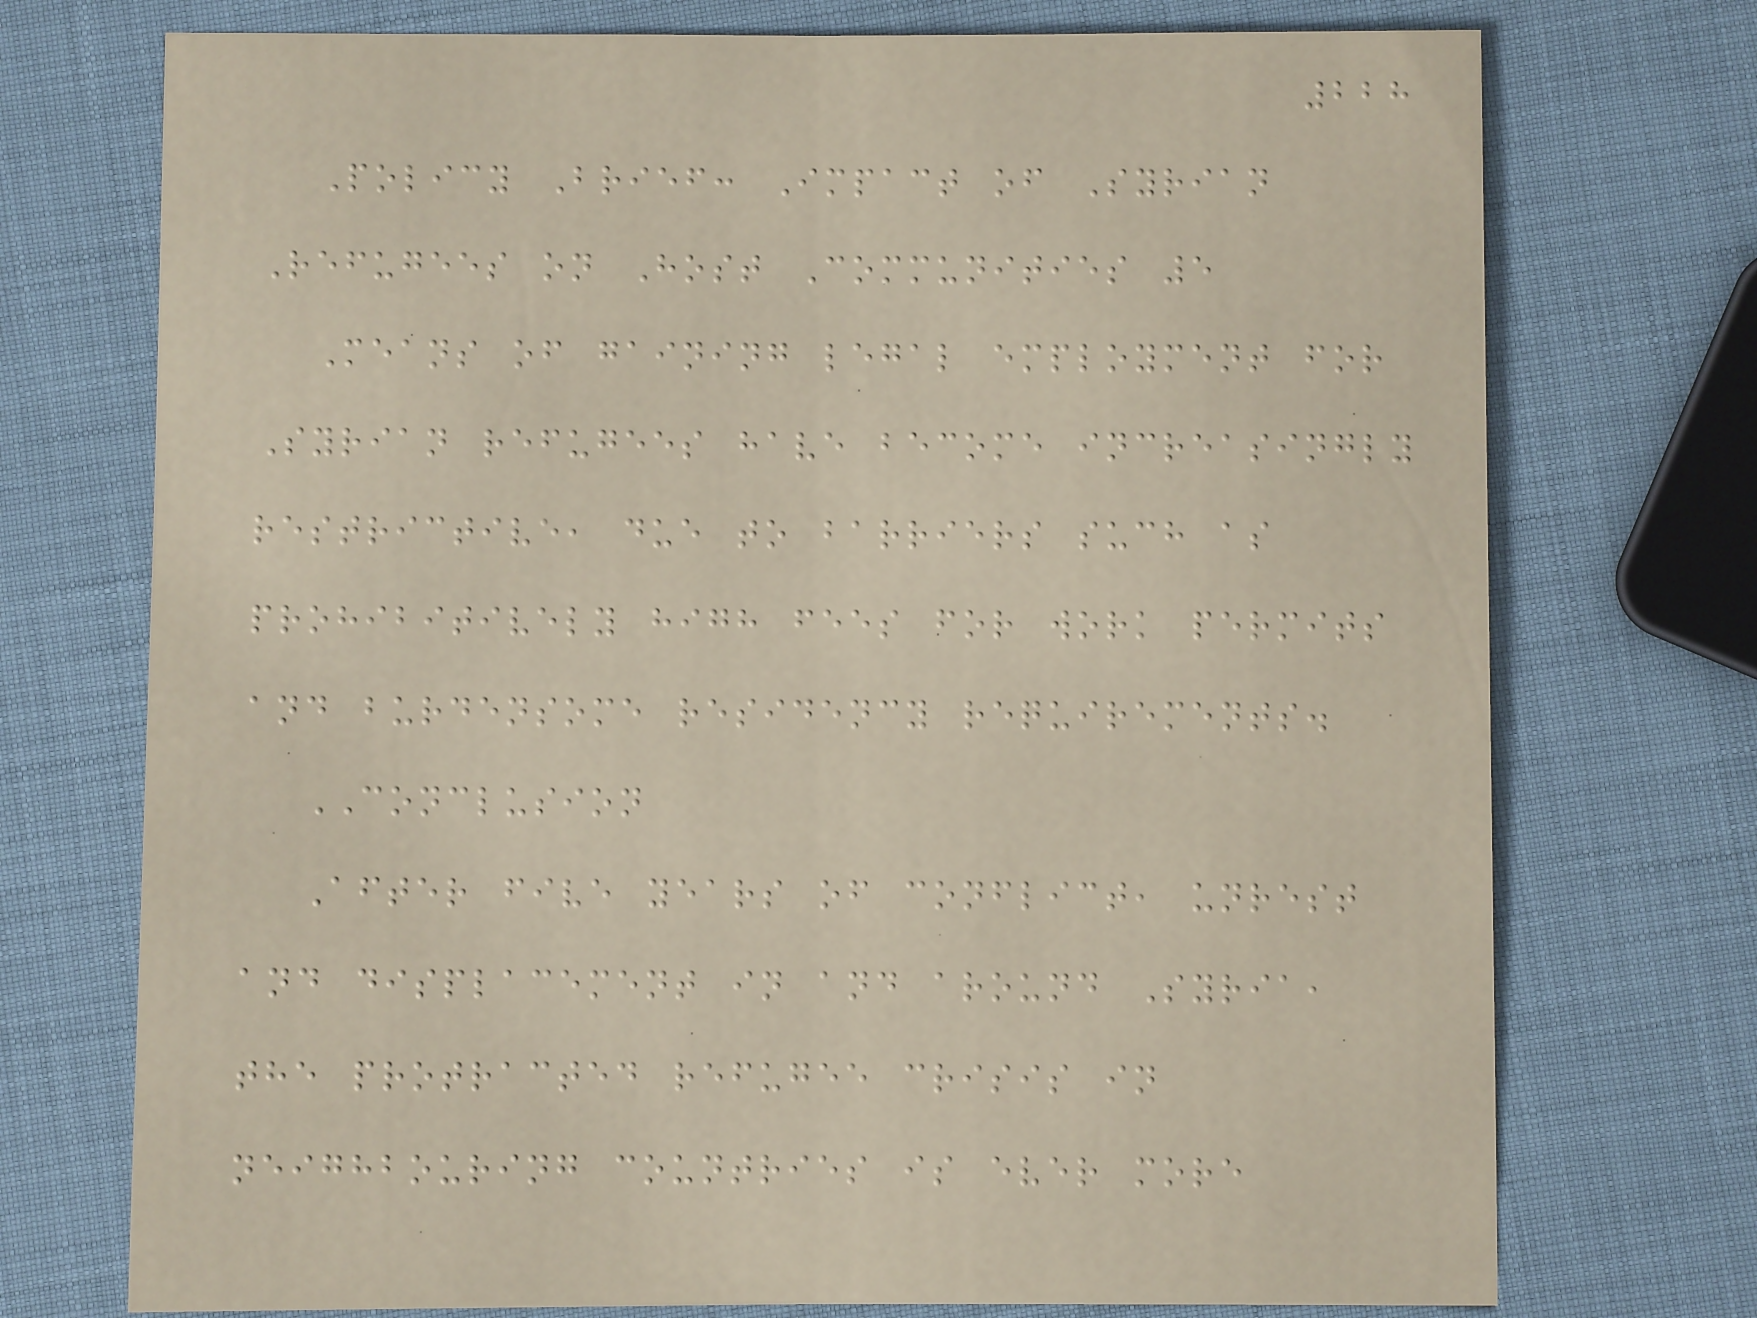228
Policy Brief: Impact of Syrian
Refugees on Host Communities 5
Means of gaining legal employment for
Syrian refugees have become increasingly
restrictive, due to barriers such as
prohibitively high fees for work permits
and burdensome residency requirements.
CONCLUSION
After five years of conflict, unrest
and displacement in and around Syria,
the protracted refugee crisis in
neighbouring countries is ever more
